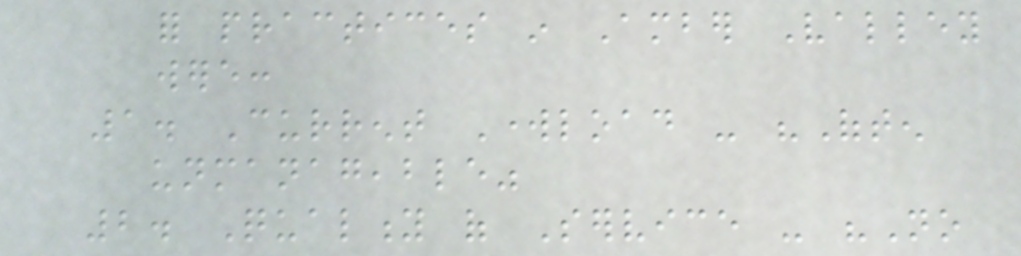for practices in Amber Valley
were:
1. Current Workload - "Often
unmanageable"
2. Quality of Service - "No
